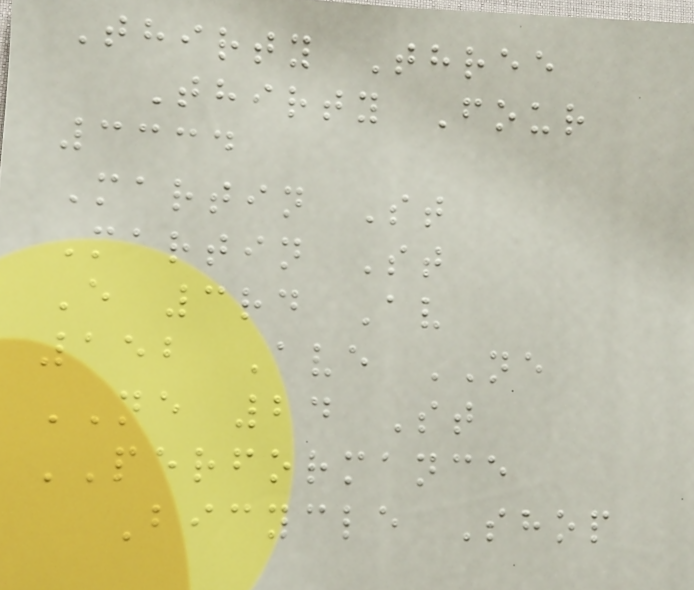Thirty Three
Thirty Four
3334
Martin St
Martin St
E 3rd Av
152 Ave NE
NE 24 St
PERFORMANCE
Bicycle Shop
